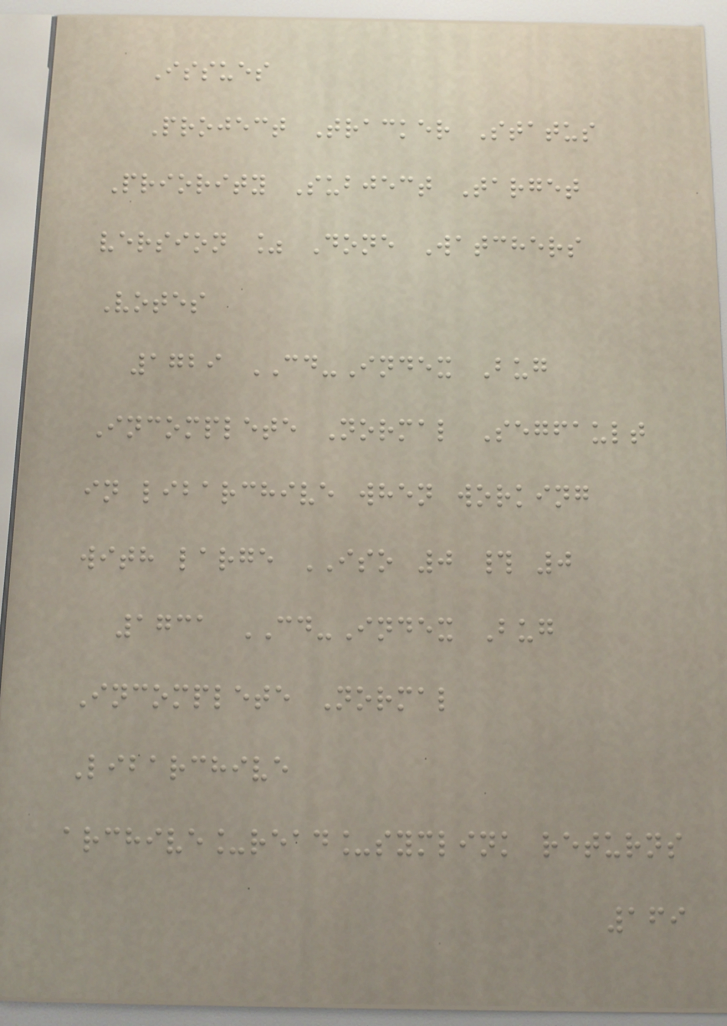Issues
Project Tracker Status
Priority Subject Target
version % Done Watchers
Votes
1729 CD-Index Bug
Incomplete Normal Segfault
in libarchive when working
with large ISO 0 # 0
1731 CD-Index Bug
Incomplete Normal
Libarchive
archive_read_symlink returns
169
